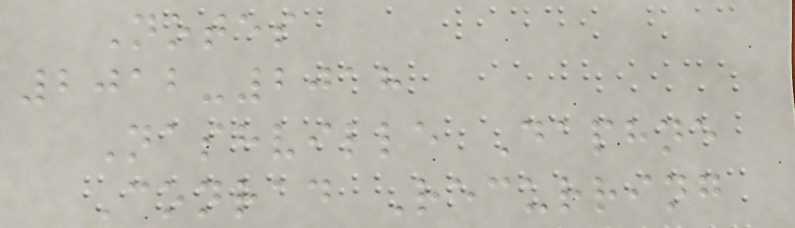Notes
2012-2018
Nashville Daphne
Conrad Recurring
